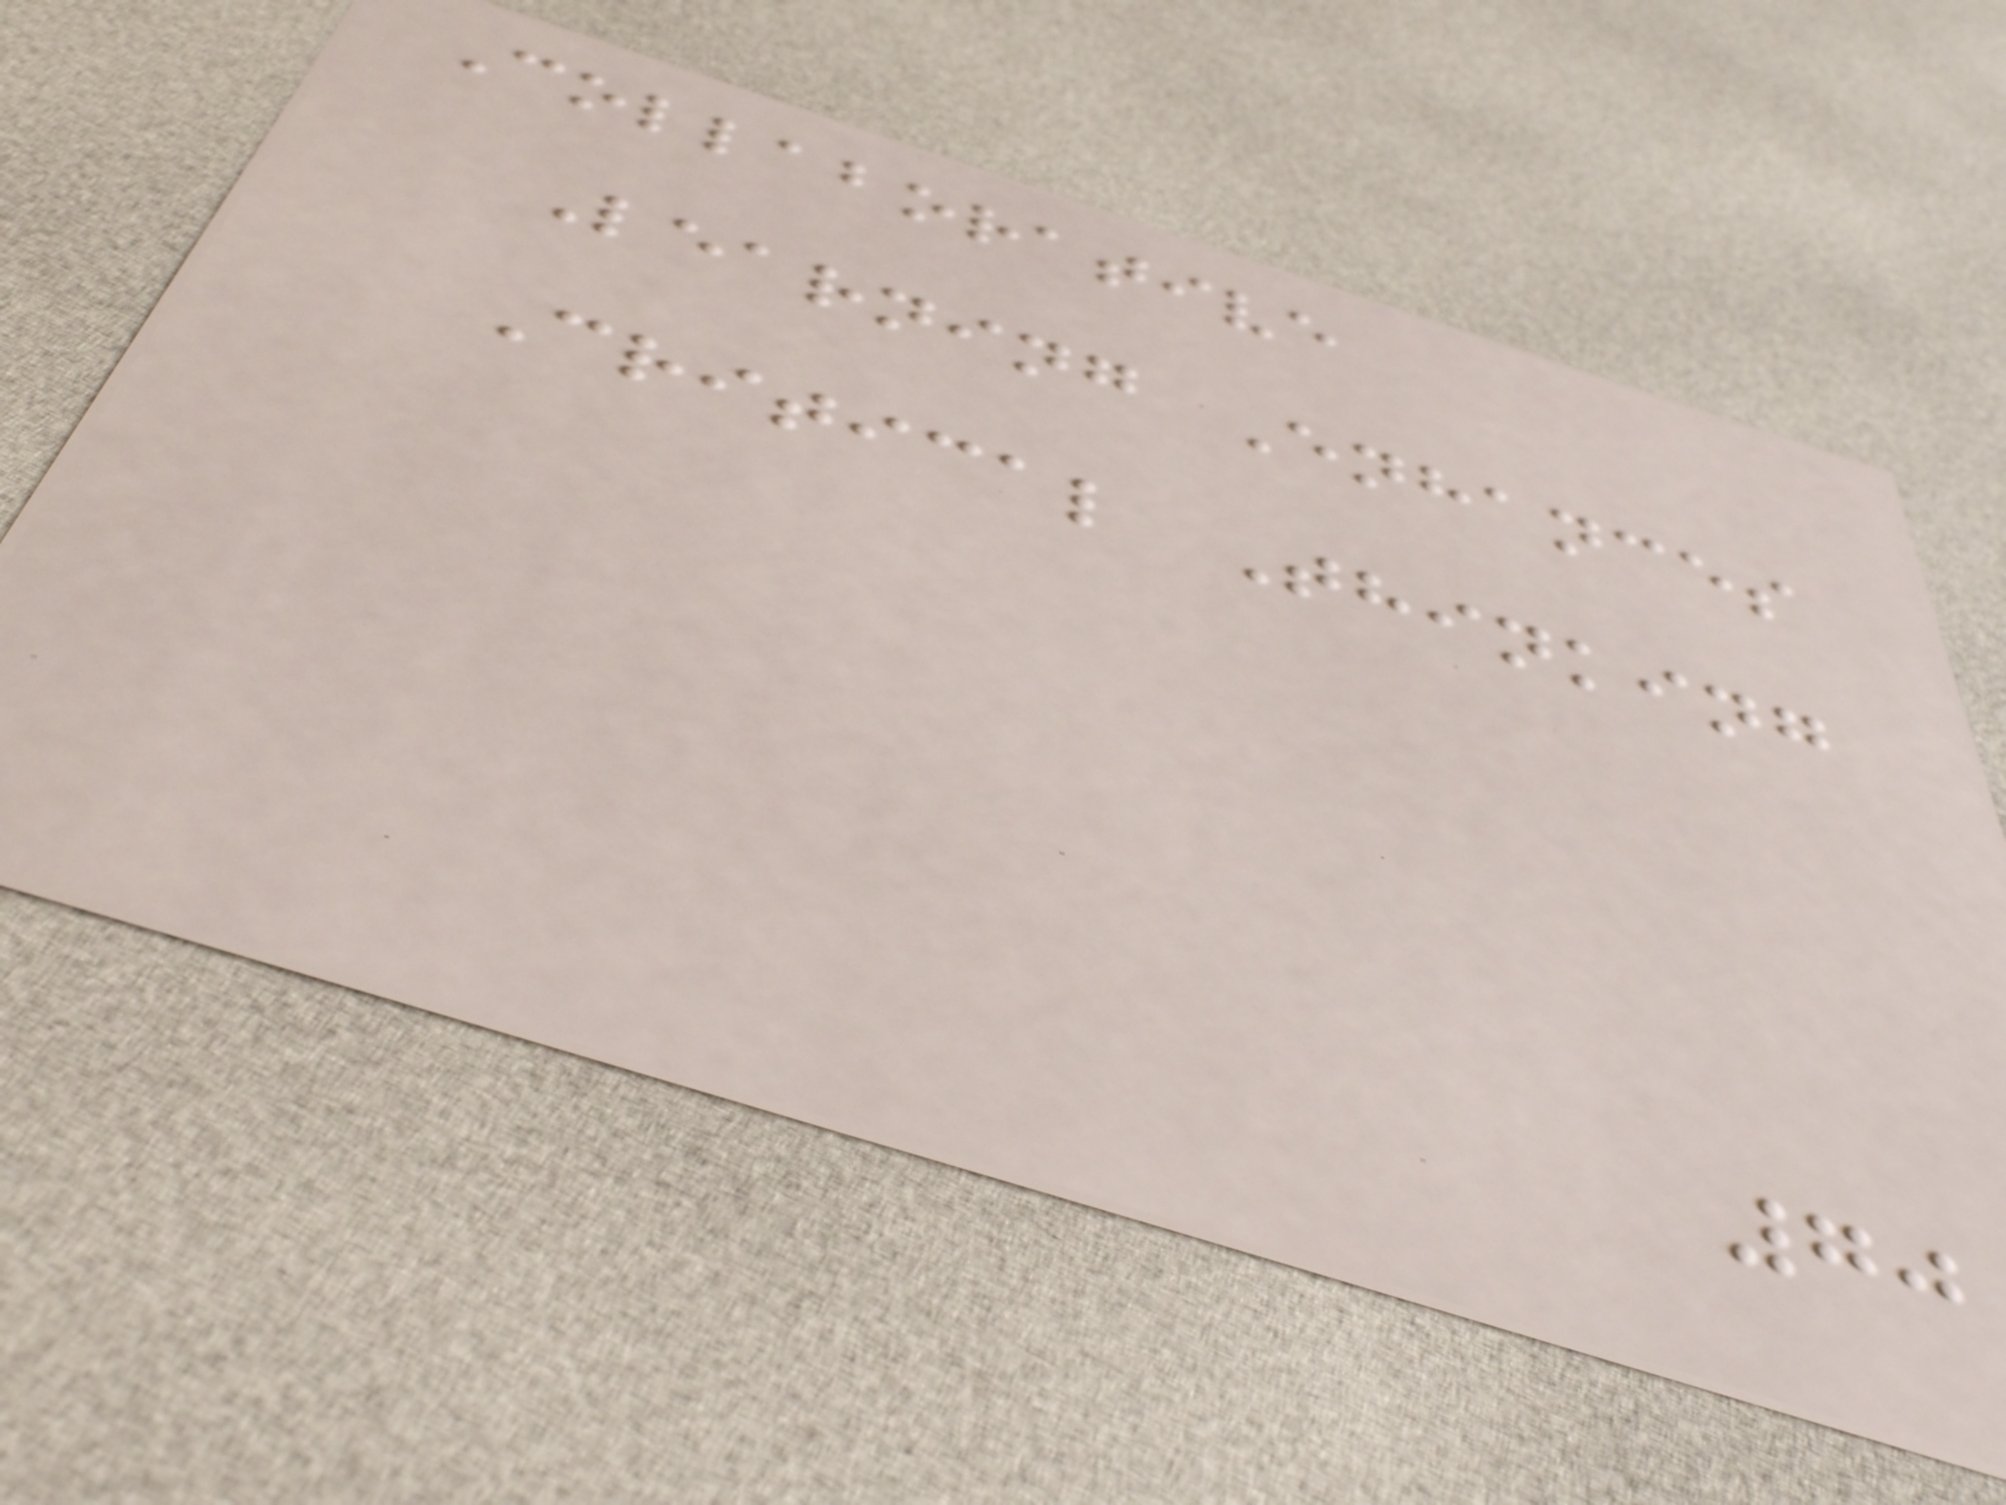Collaborative
Learning Enhances
Critical Thinking
70
